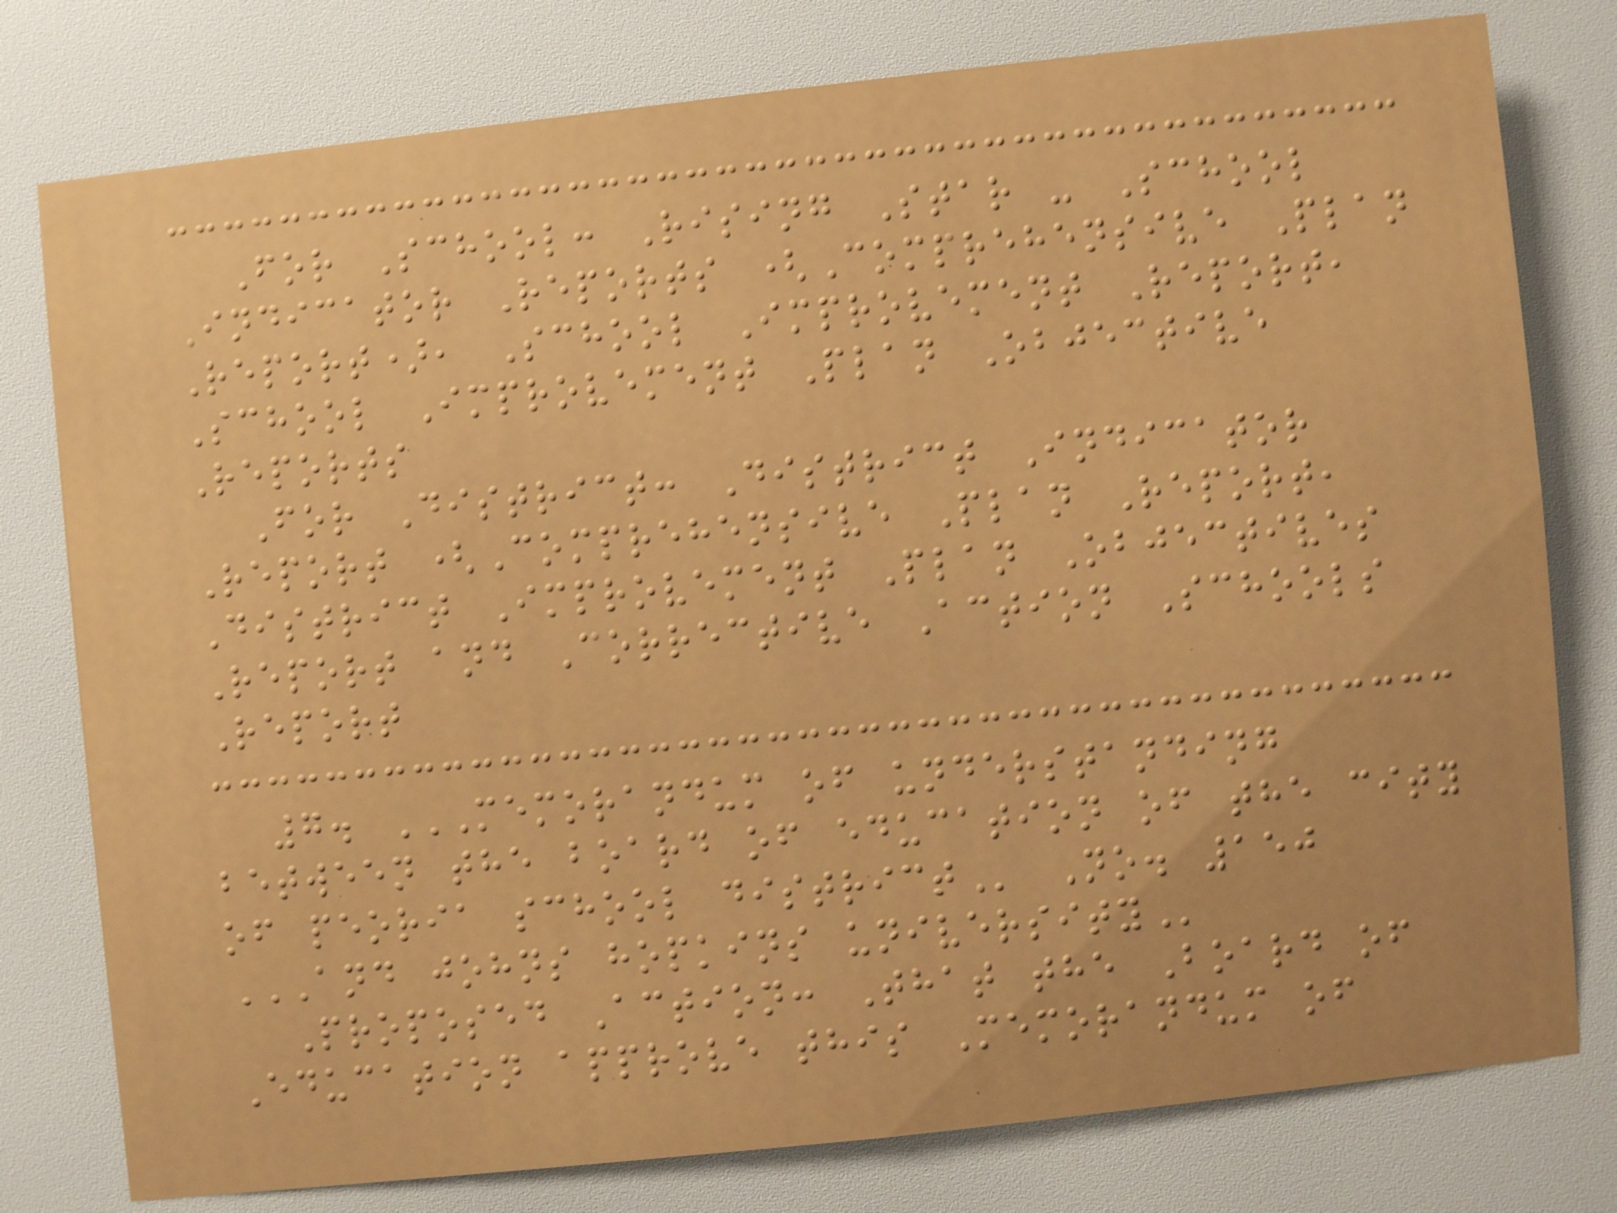For School: Rising Star - School
Indicator Reports (Comprehensive Plan
Report), School Improvement Report,
School Improvement Plan Objective
Reports
For District: District Indicator
Report (Comprehensive Plan Report,
District Improvement Plan Objectives
Report and Corrective Action Schools
Report
7. MEMORANDUM OF UNDERSTANDING
BETWEEN THE BOARD OF EDUCATION OF THE CITY
OF PEORIA SCHOOL DISTRICT No. 150
AND JOHNS HOPKINS UNIVERSITY
Proposed Action: That the Board of
Education approve this Memorandum of
